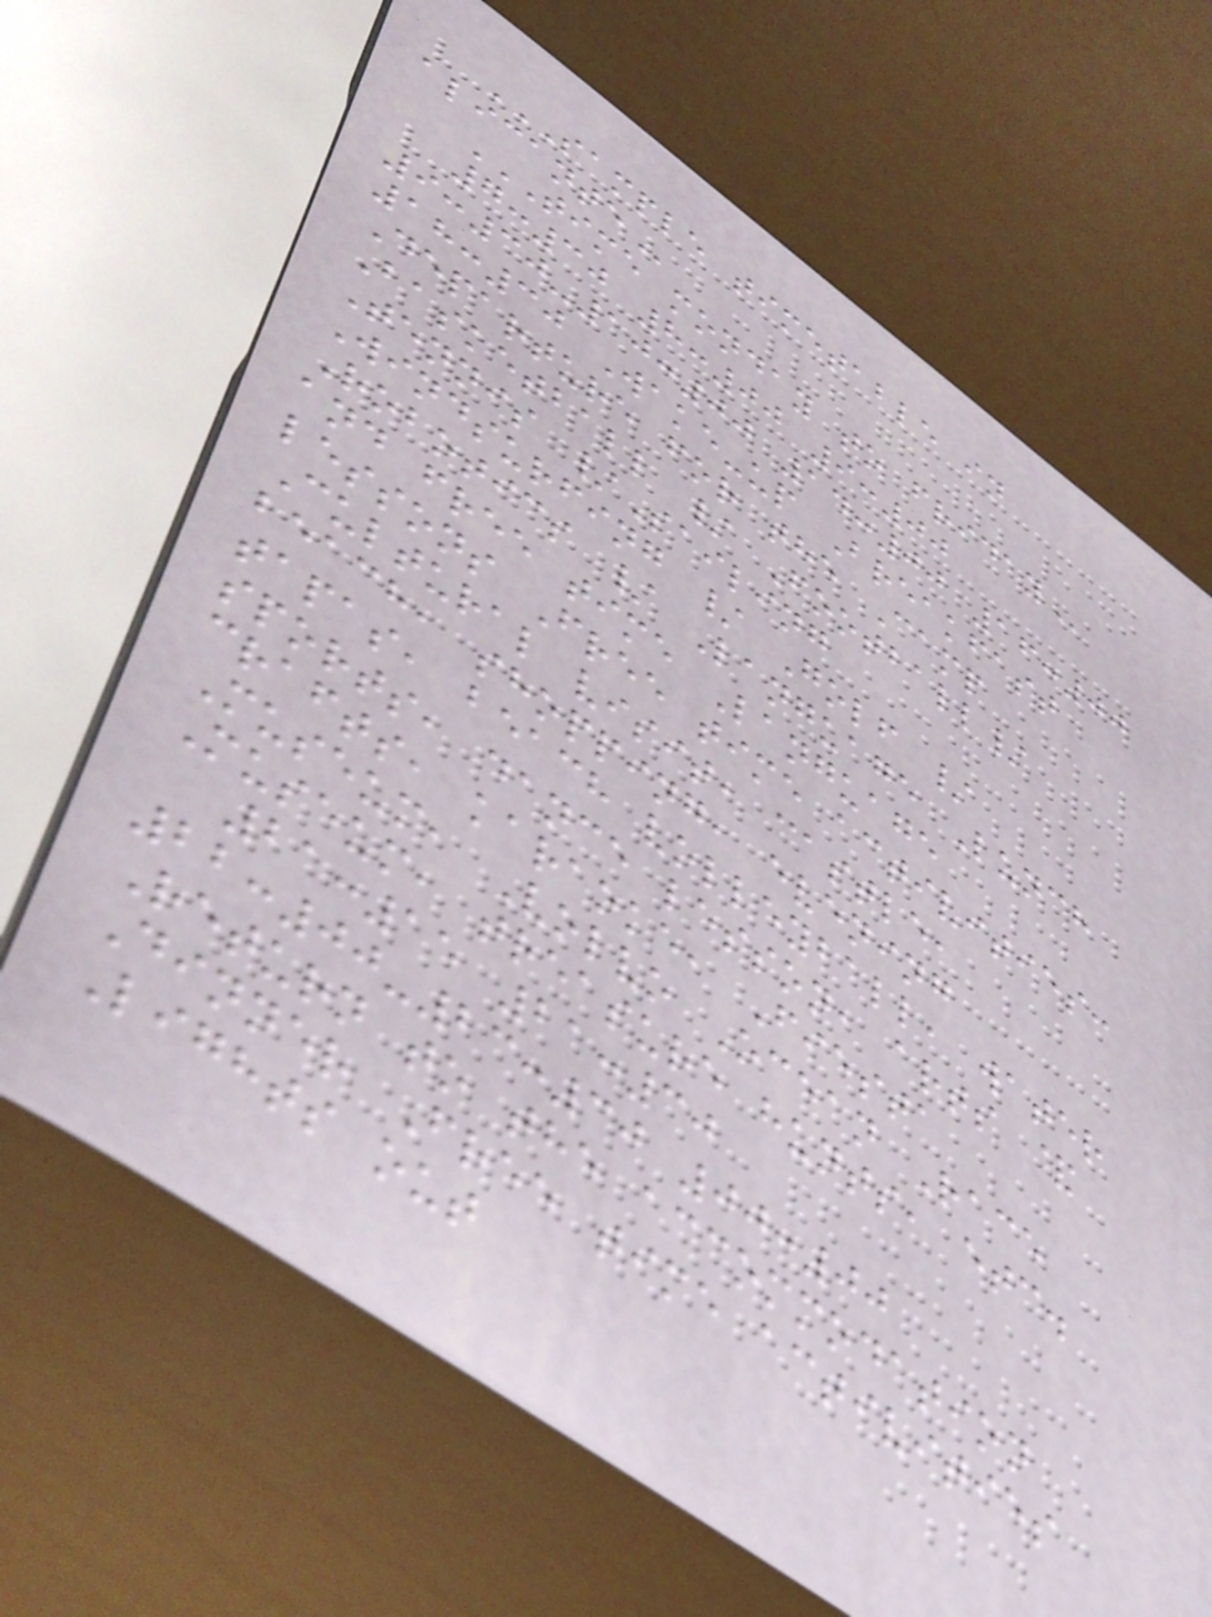SAMPLE TIMETABLE IN
ALICANTE
TIME MONDAY TO FRIDAY
7:30 8:00 9:00
9:30-10:00 14:00 16:00
18:30 Wake-up Breakfast
Departure for the Camp
Basketball / Football/
Tennis /Sailing
Windsurfing / Golf /
Robotics / Language Lunch
and free time Language
lessons Free time activities:
Cultural visit, castle,
beach, shopping, evening
tapas, beach volleyball, water
sports, dance lesson, arts &
crafts, karaoke, Fiesta
Museum, Volvo Ocean Race
Museum, treasure hunts, etc.
21:15 21:30
22:00-23:30 00:00
Return to the accommodation
Dinner Free time activities
Lights out
